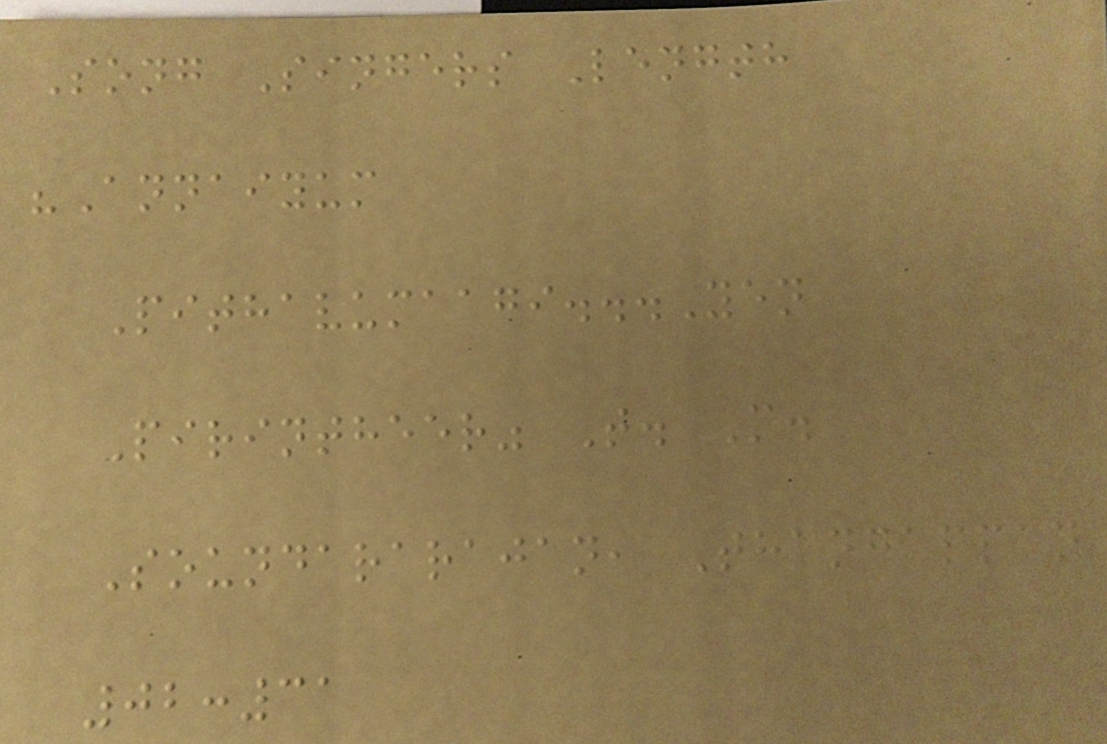Song Singers Length
"Annaiyum
Pithavumaagi...Yen
Pirintheer" T. M.
Soundararajan, Thangappan
02:31
